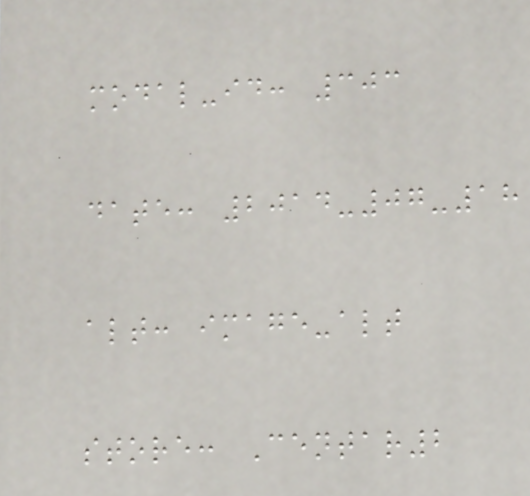modal-id: 303
date: 2014-07-18
alt: image-alt
store: Centar2
